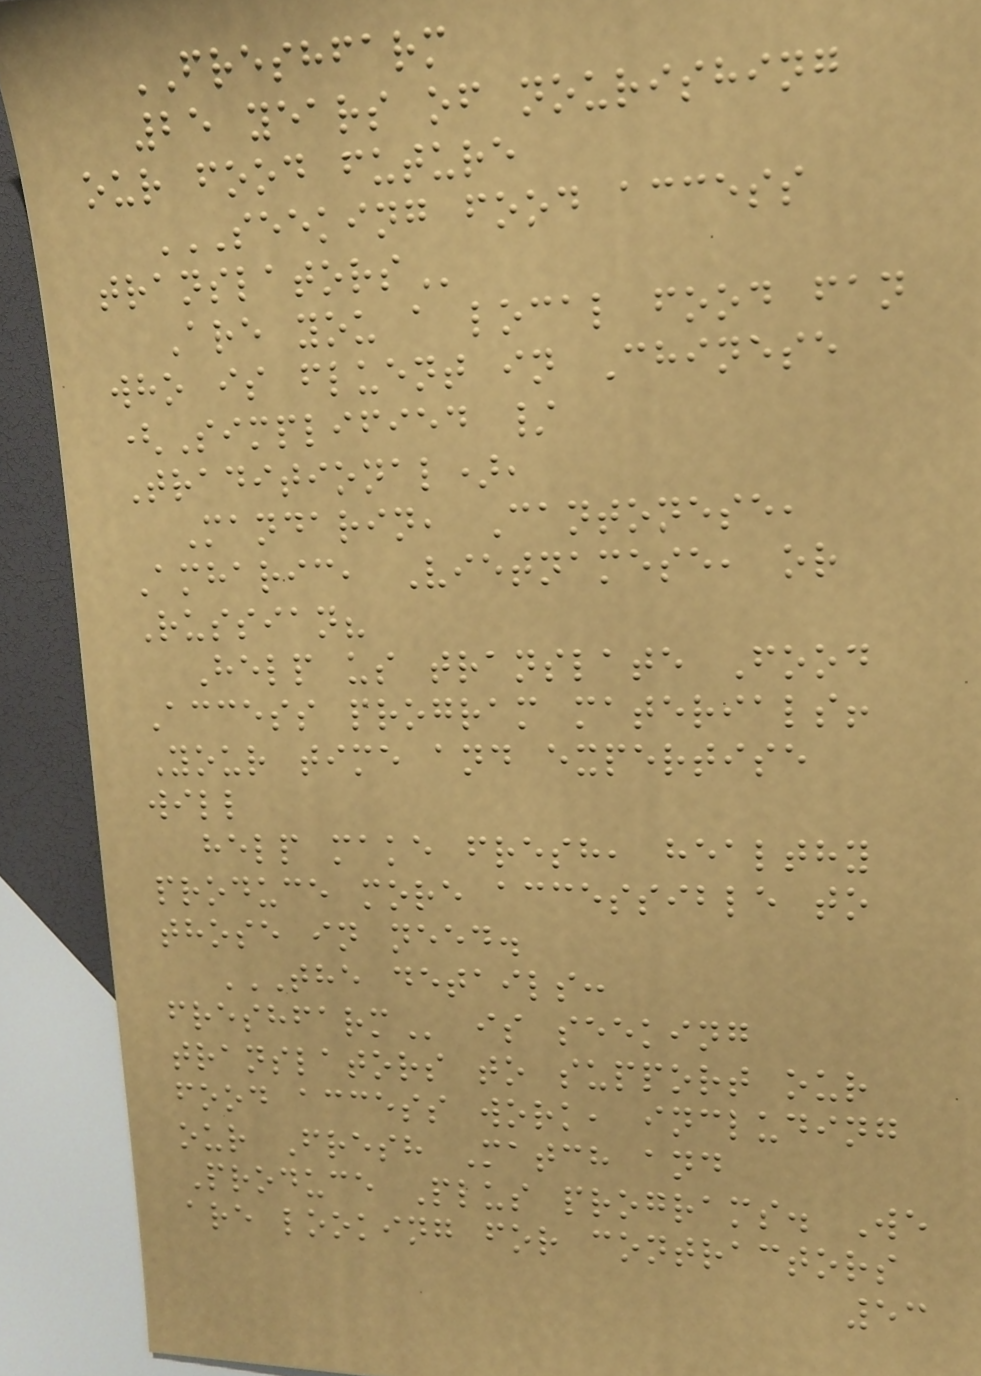FRESHFARM
25 years of nourishing
our food future
SEEKING FOOD ACCESS
TRANSLATORS
Are you a local food fan
who is fluent in Chinese
(Simplified /
Traditional),
Mandarin, Cantonese,
Amharic, Vietnamese, or
Russian?
Help us translate Food
Access program materials!
Your time and expertise
will
help make fresh, healthy
produce more accessible to
those in need.
THE DETAILS:
FRESHFARM is seeking
translators to support our
food access work, including
our Fresh Match and
Produce Plus programs. We
are looking for contractors
53
